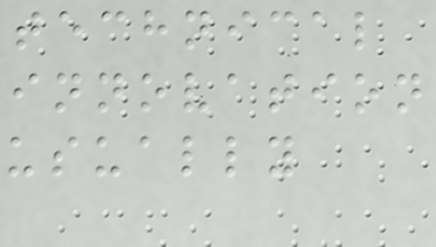technical
innovation
usually
